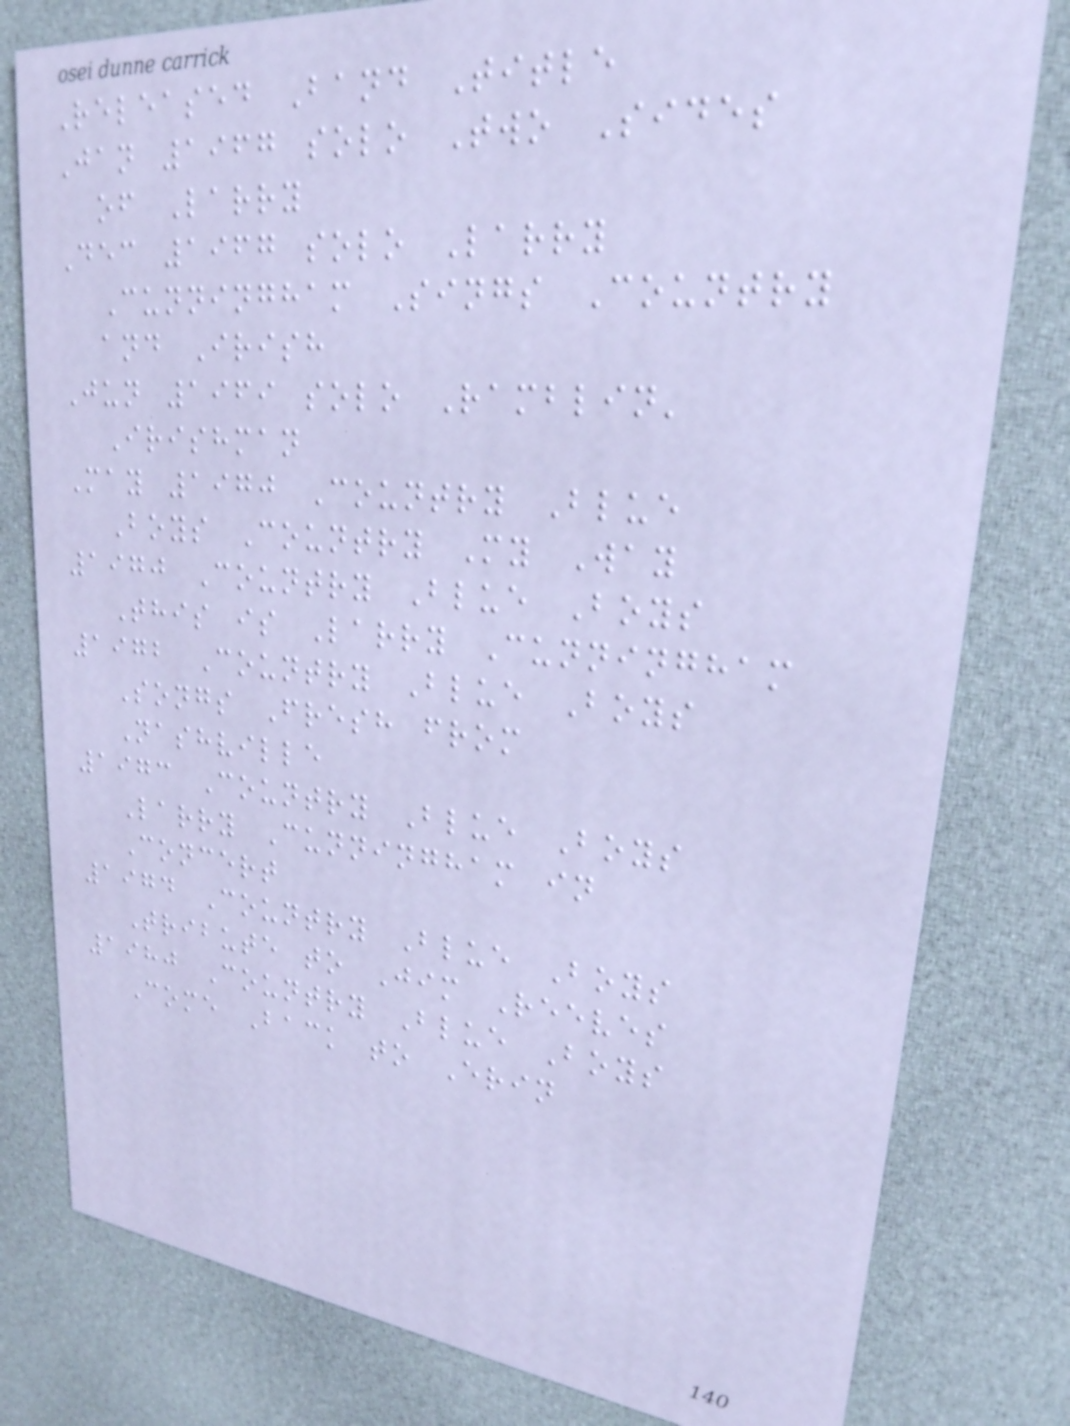Released Band Title
Jan 1967 solo Two Sides
of Larry
Dec 1967 solo Larry
Cunningham Sings Country
and Irish
Jun 1969 solo Ramblin'
Irishman
May 1970 Country Blue
Boys Country My Way
1970 Country Blue Boys
This is Larry Cunningham
1972 Country Blue Boys
Songs Fresh from
Nashville
1973 Country Blue Boys
Larry Cunningham in
Concert
1974 Country Blue Boys
Tribute to Jim Reeves
1980 Country Blue Boys
Come Back to Erin
